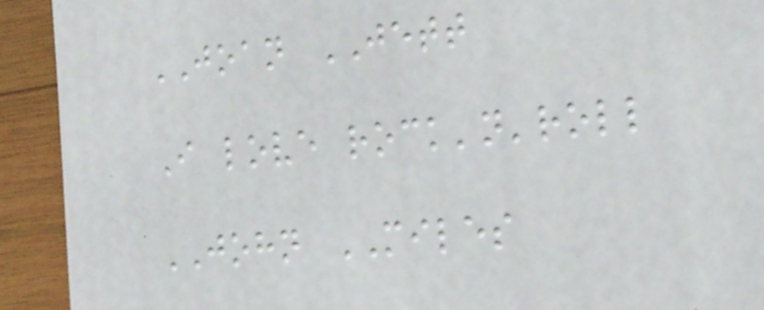JOAN JETT
I love rock'n'roll
JOHN MILES
